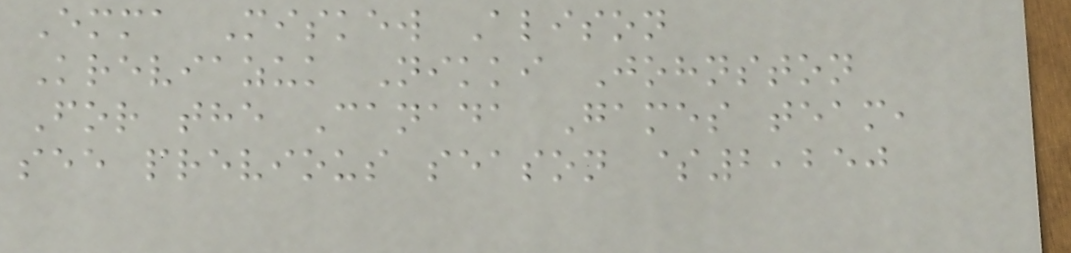Emma Miskew Alison
Kreviazuk Nikki Johnston
For the Canada Games team,
see previous season $2,250
